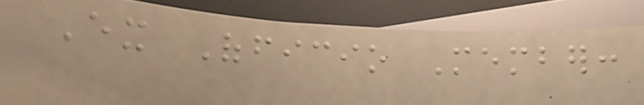Ex Officio Member:
